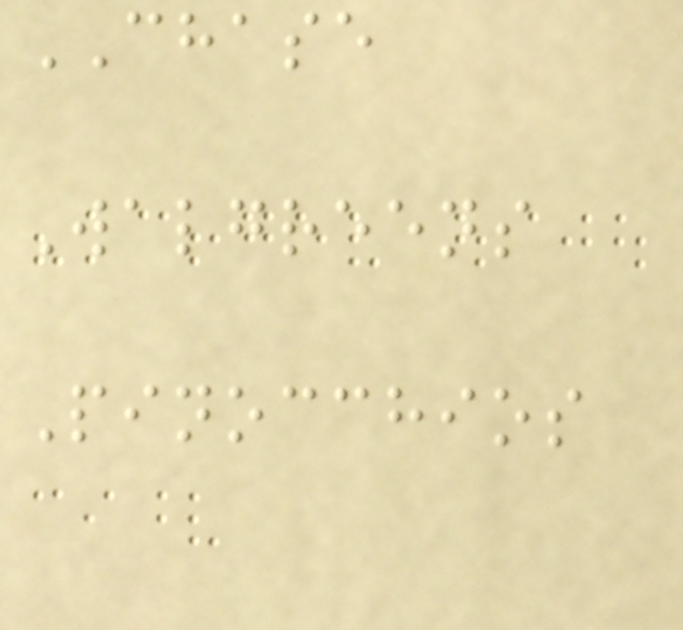CHASE
Walgreens
Pinocchios
